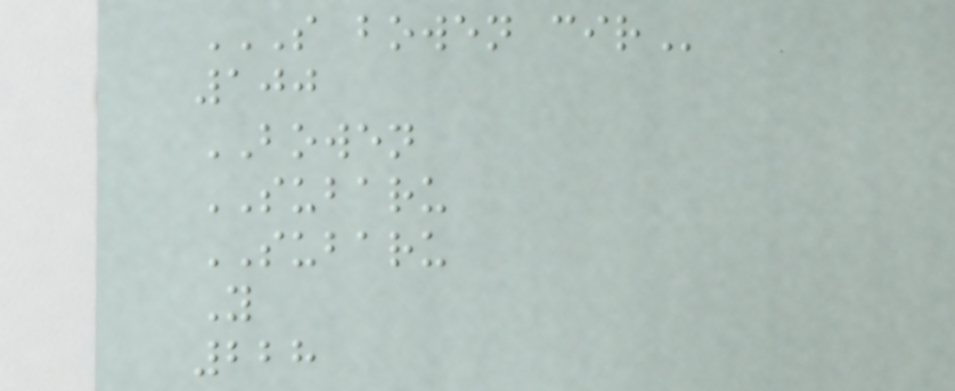S BOWEN CIR
100
BOWEN
SUBARU
SUBARU
Y
228
